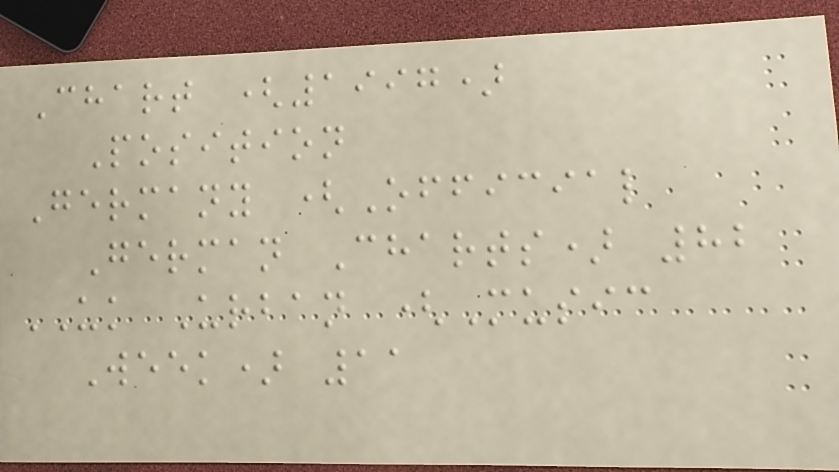Chart (1997)
Position
Germany (Official
German Charts) 82
UK Urban (Music
Week) 11
